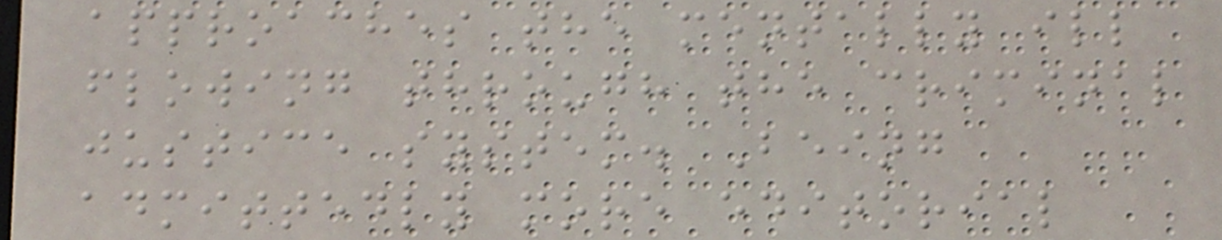approaches the mentally ill
flowing through the criminal
justice system. Being
admittedly more editorial
